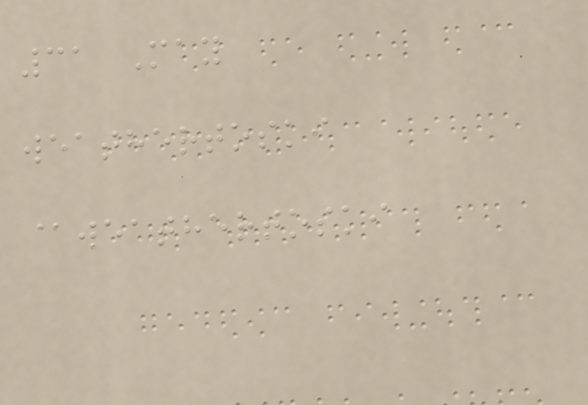31 May
weathertoski
@weathertoski
